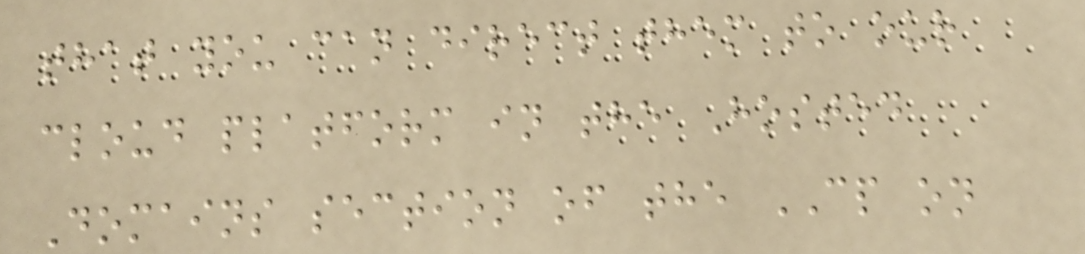that you can direct them to our
cloud platform in the Hosted
Domains section of the CP on
